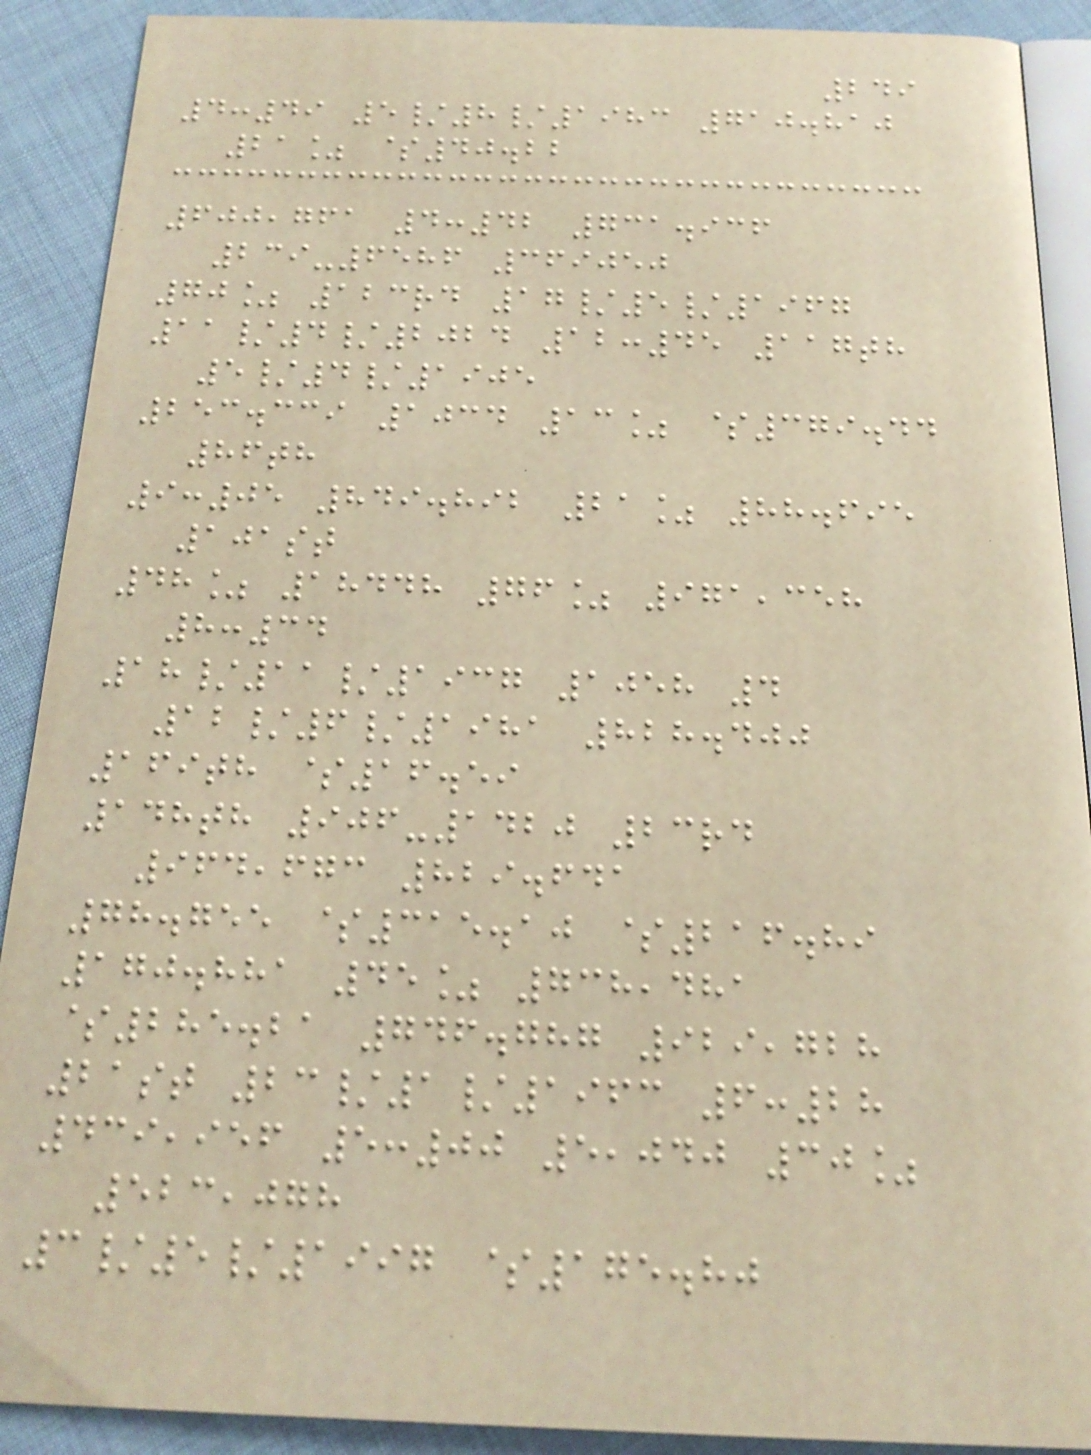249
4:49 5/8/1983 710.810
21% $40.22
600,761 4:42 731.936
239-6586 369050
70% 123rd 17/5/1967
11/4/2024 12:45 117th
5/4/1905
253.339 1034 13% $379.44
86th
9:05 849.892 21% 88.695
101st
48% 18448 76% 971,358
8:34
18/11/1937 1058 4
12/6/1981 828.400
169th $16.59
148th 906-1420 23rd
964,673 829.641
78.755 $315.10 $216.89
170.881 45% 738,481
$285.21 746.787 929,728
21st 23/1/1963 6:28
439,956 5:00 5,040 30%
523,078
3/5/1997 $175.80
